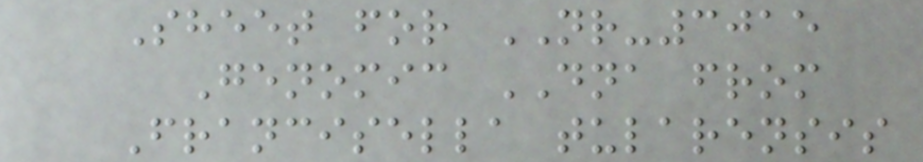Sheet for NR-3015
Genomic DNA from
Francisella tularensis
